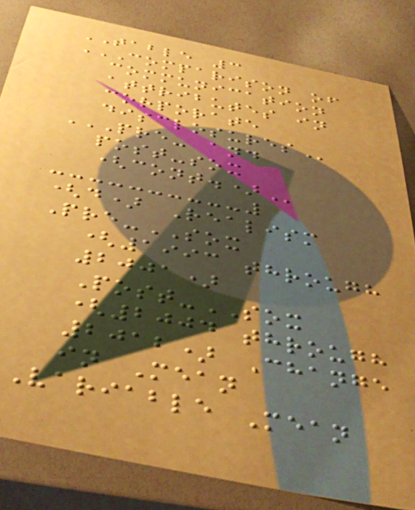TABLE 3
COMPARISON OF
COMMUNICATION
ATTRIBUTES IN
CORPORATE
DISCLOSURES
PRE- AND
POST-SOX
(CONT.)
(d) Realism
Pre-SOX
(1993 through
2001)
Post-SOX
(2004 through
2012) Change
in Mean
Variable Mean
